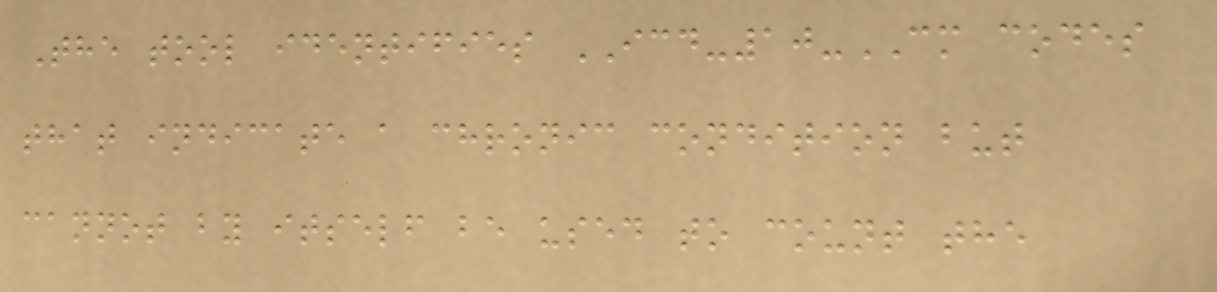The tool identifies ICD-10-CM codes
that indicate a chronic condition but
cannot by itself be used to count the
